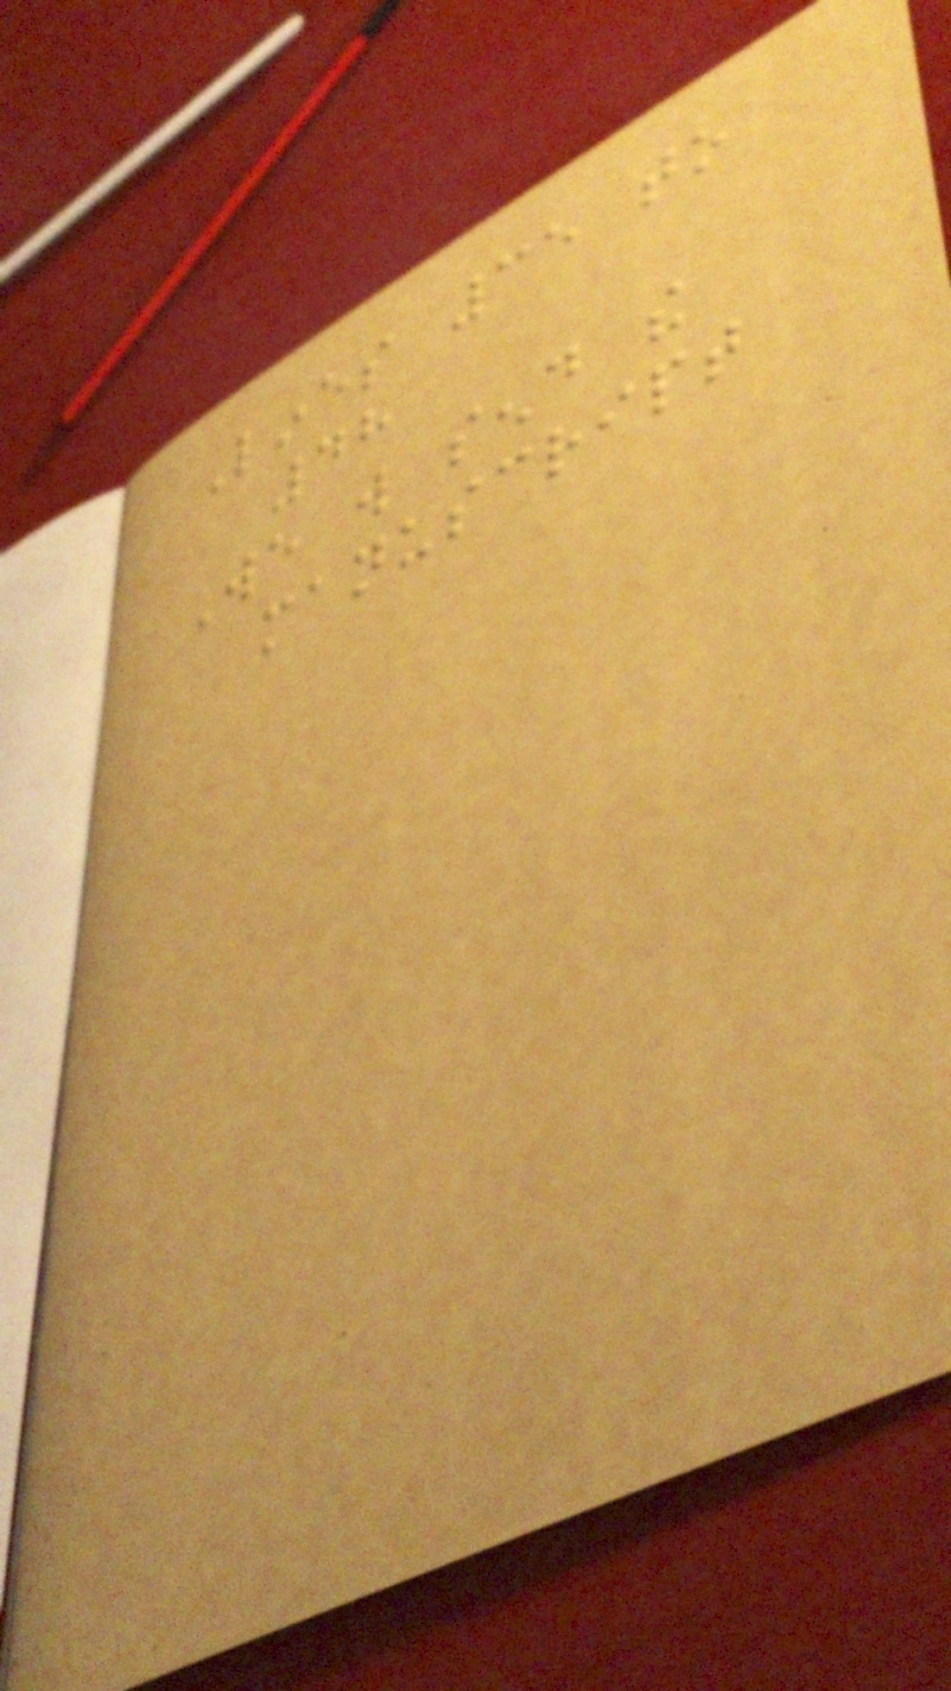Lines 35 to
48
We will send the
manuscript
